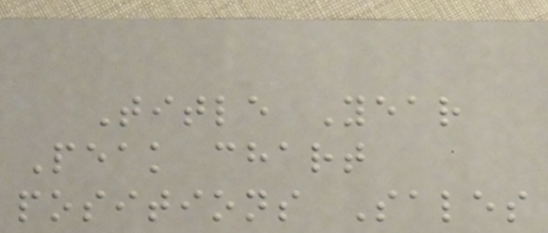Title Year
Peak chart
positions Sales
